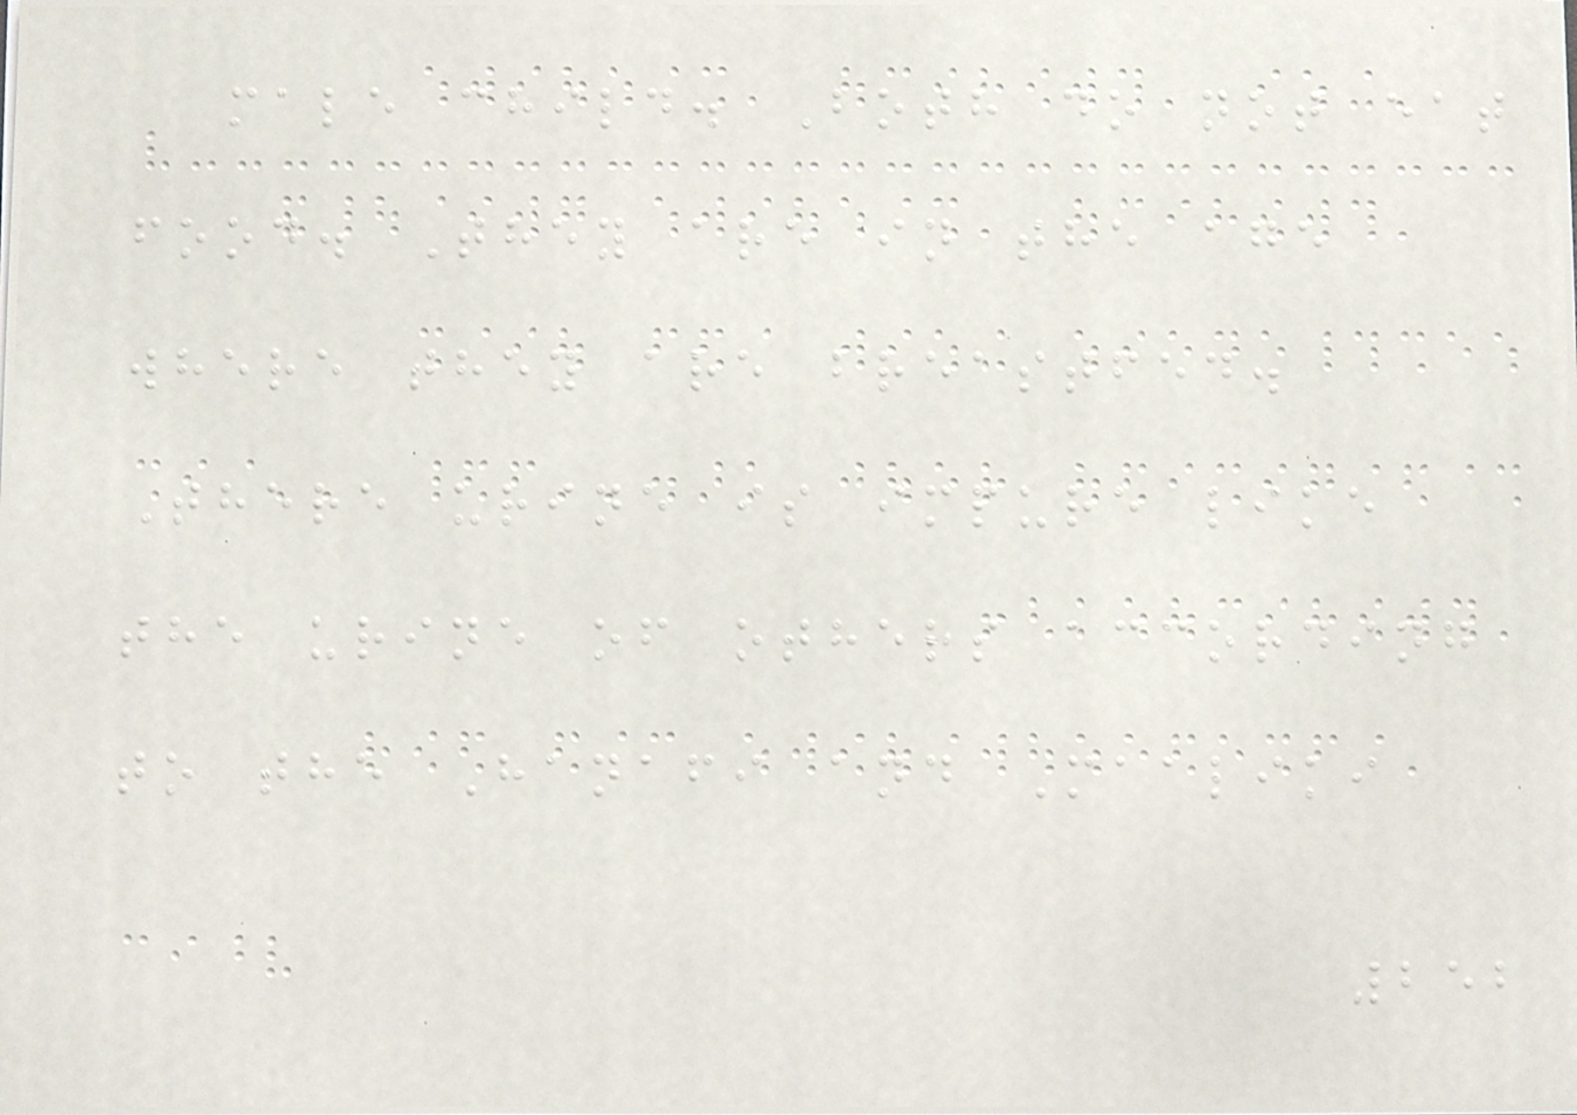male child. Both do not eat
food. They are in the age
where they are breastfed.
There urine is impure like
the urine of others according
to the Hanafi and Maaliki
252
